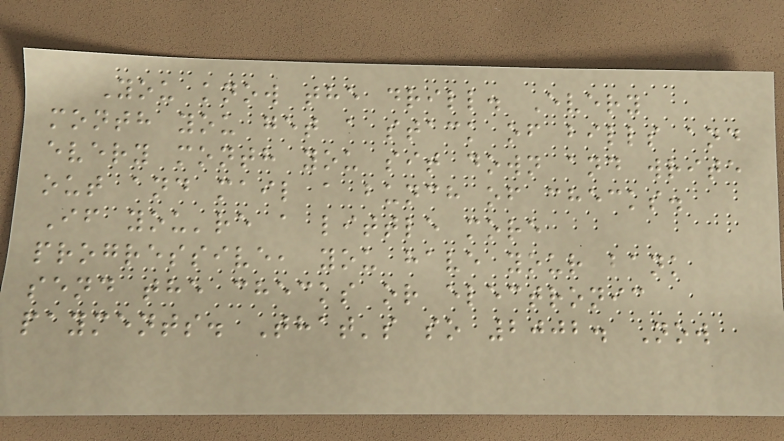You know the drill. Every
month you get a stack of bills and
every month you sit down and write
out and mail a bunch of checks.
If you're a little more
progressive, you have your bank
send the checks or electronic
payments. That's so 2002. Now
